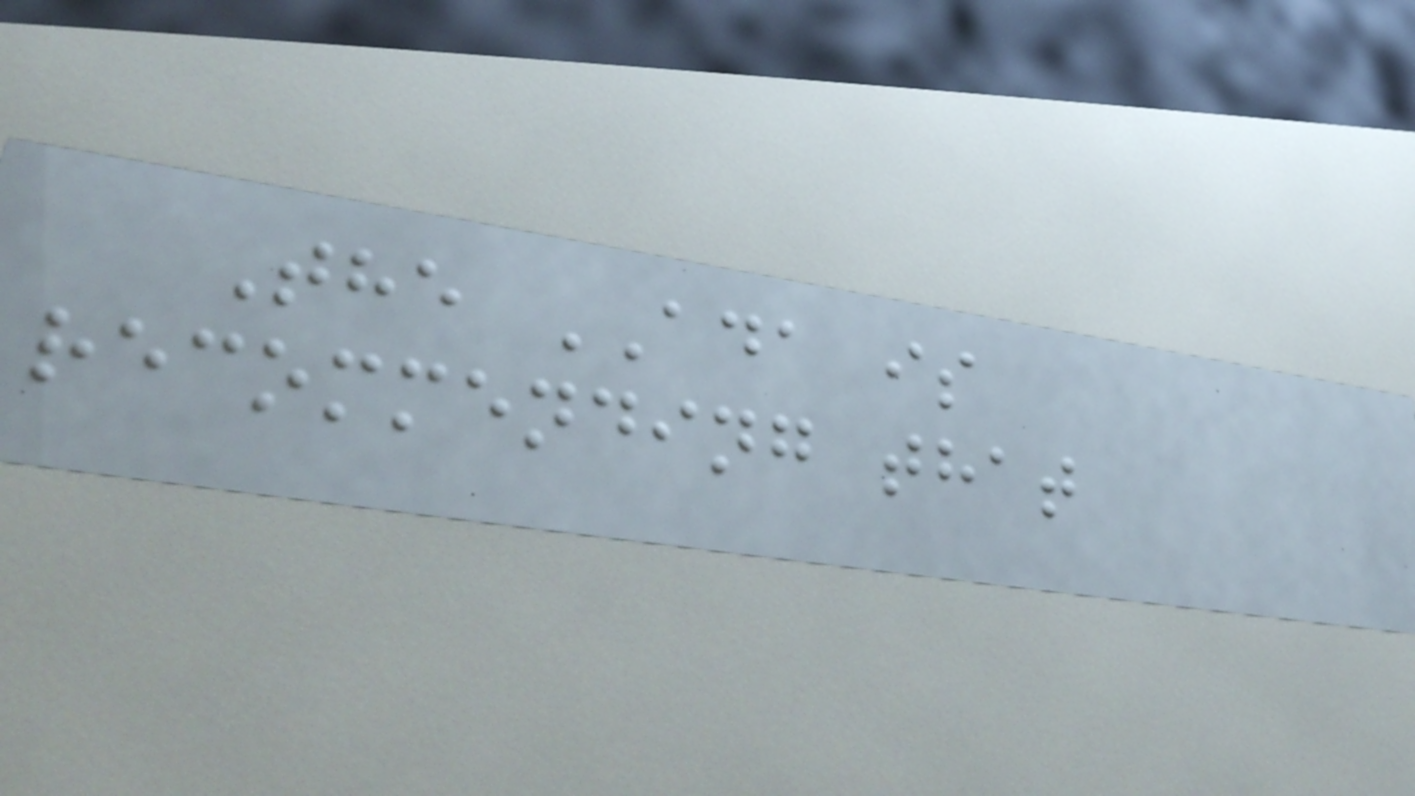The ADA is
recommending that
